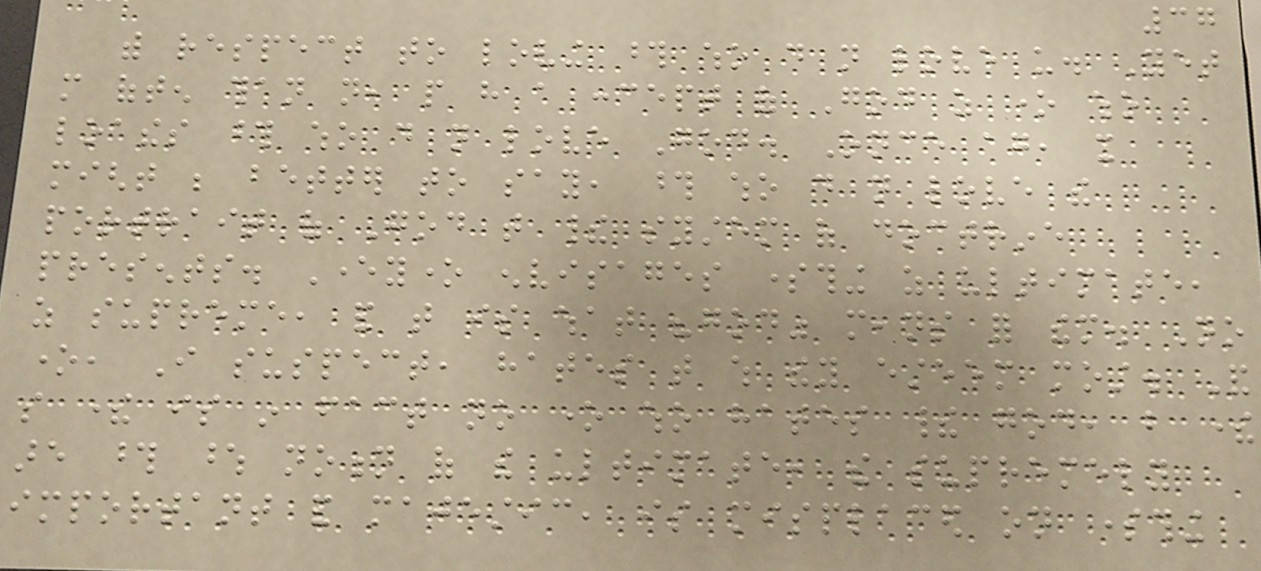37
with respect to loving those who do not love us. Yet
more often than not, people have a concept of God as one who
loathes those who do not love God. Once again, it
might be better to say, those who do not love the
portrait of God that their system of doctrine
presents. Everyone envisages something as ultimate,
as supreme, and that is what "god" means for them. No
one, I suspect, hates that which they esteem most. And
so there is in fact no one who hates their god, but there
are those whose notion of the ultimate, the supremely
important and majestic, is misplaced on something
